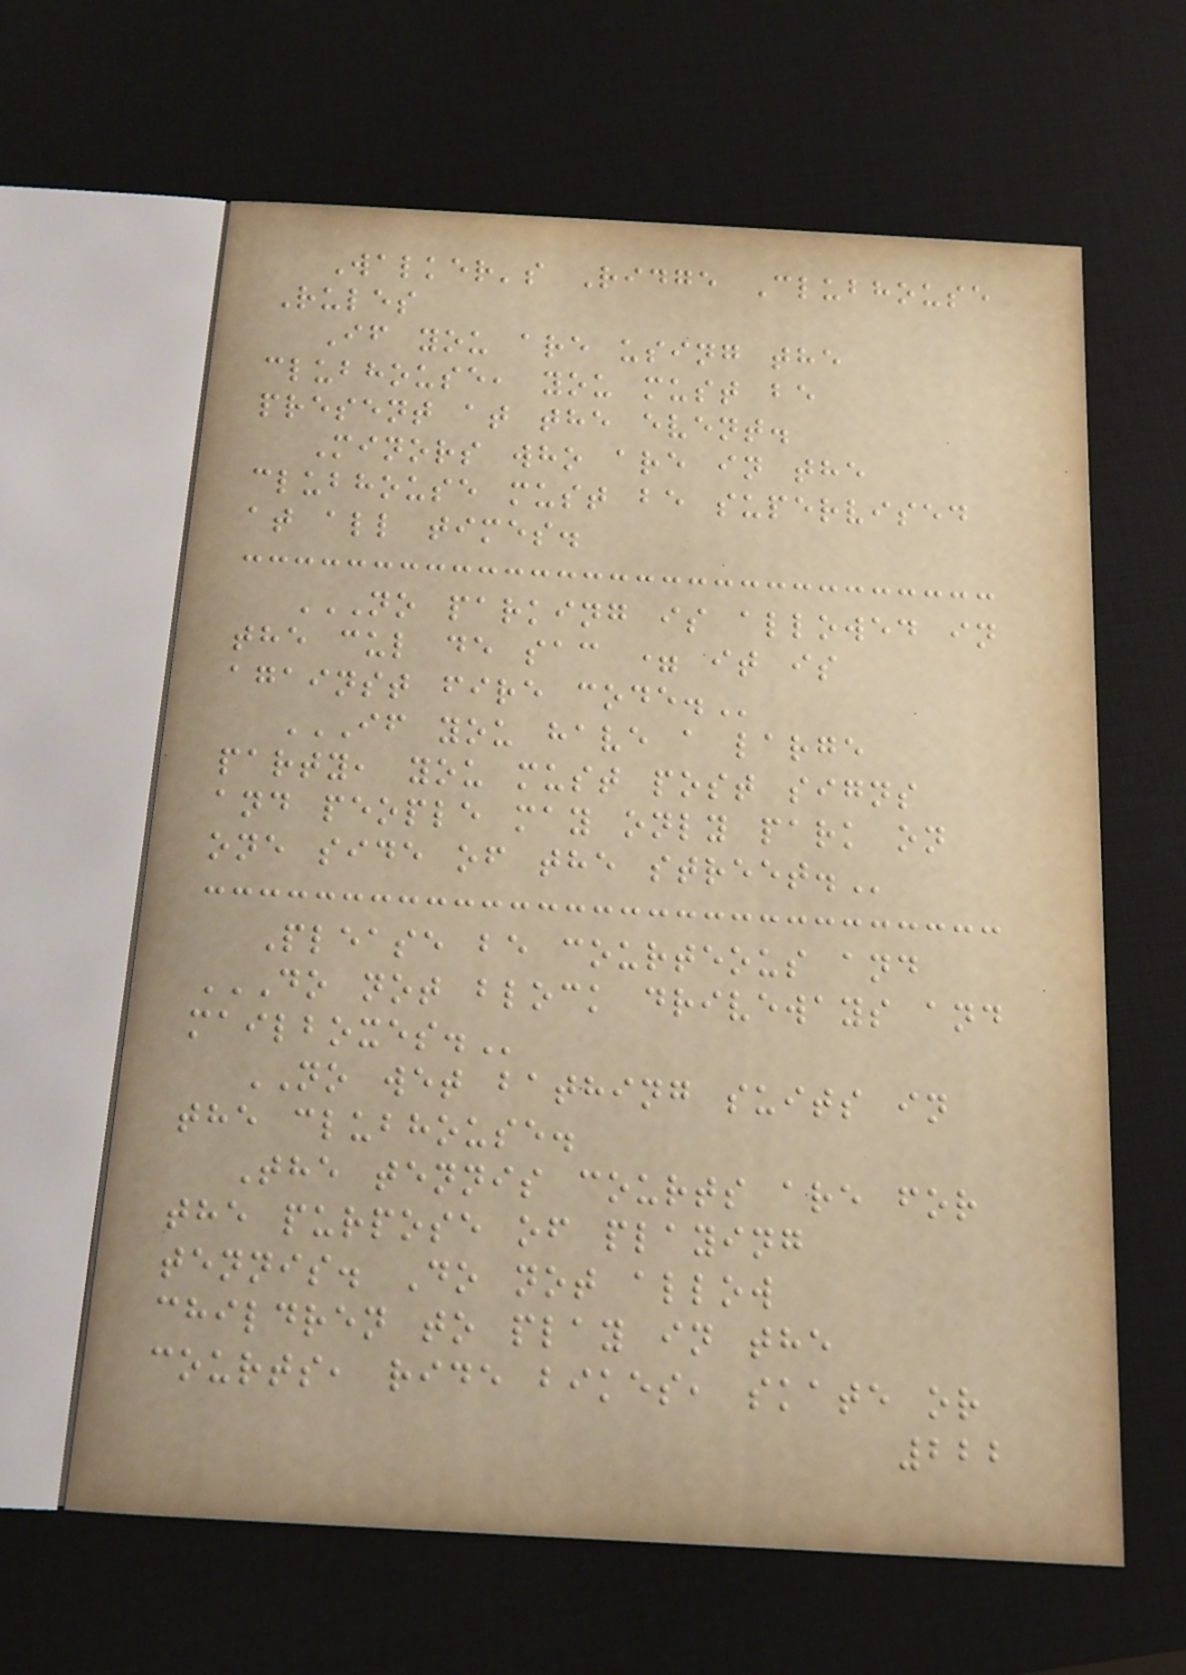Walker's Ridge Clubhouse
Rules
If you are using the
clubhouse, you must be
present at the event.
Minors who are in the
clubhouse must be supervised
at all times.
NO PARKING IS ALLOWED IN
THE CUL DE SAC = IT IS
AGAINST FIRE CODE.
IF YOU HAVE A LARGE
PARTY, YOU MUST POST SIGNS
AND PEOPLE MAY ONLY PARK ON
ONE SIDE OF THE STREET.
Please be courteous and
DO NOT BLOCK DRIVEWAYS AND
MAILBOXES.
NO wet bathing suits in
the clubhouse.
The tennis courts are for
the purpose of playing
tennis. Do not allow
children to play in the
courts, ride bikes, skate or
222
